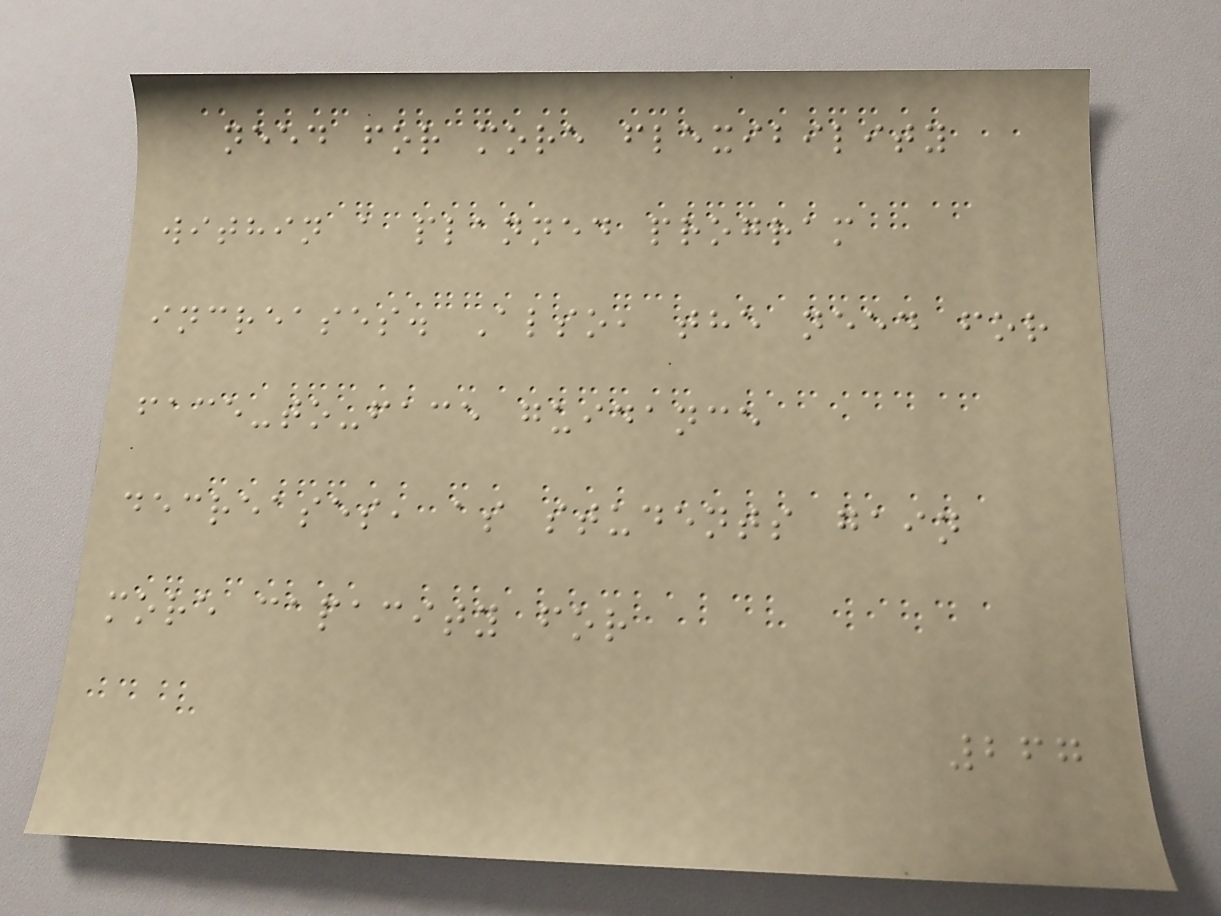need for more flexibility
within a planned program
increases. Also, the need for
face-to-face guidance
decreases, as students gain
more capacity for
267
